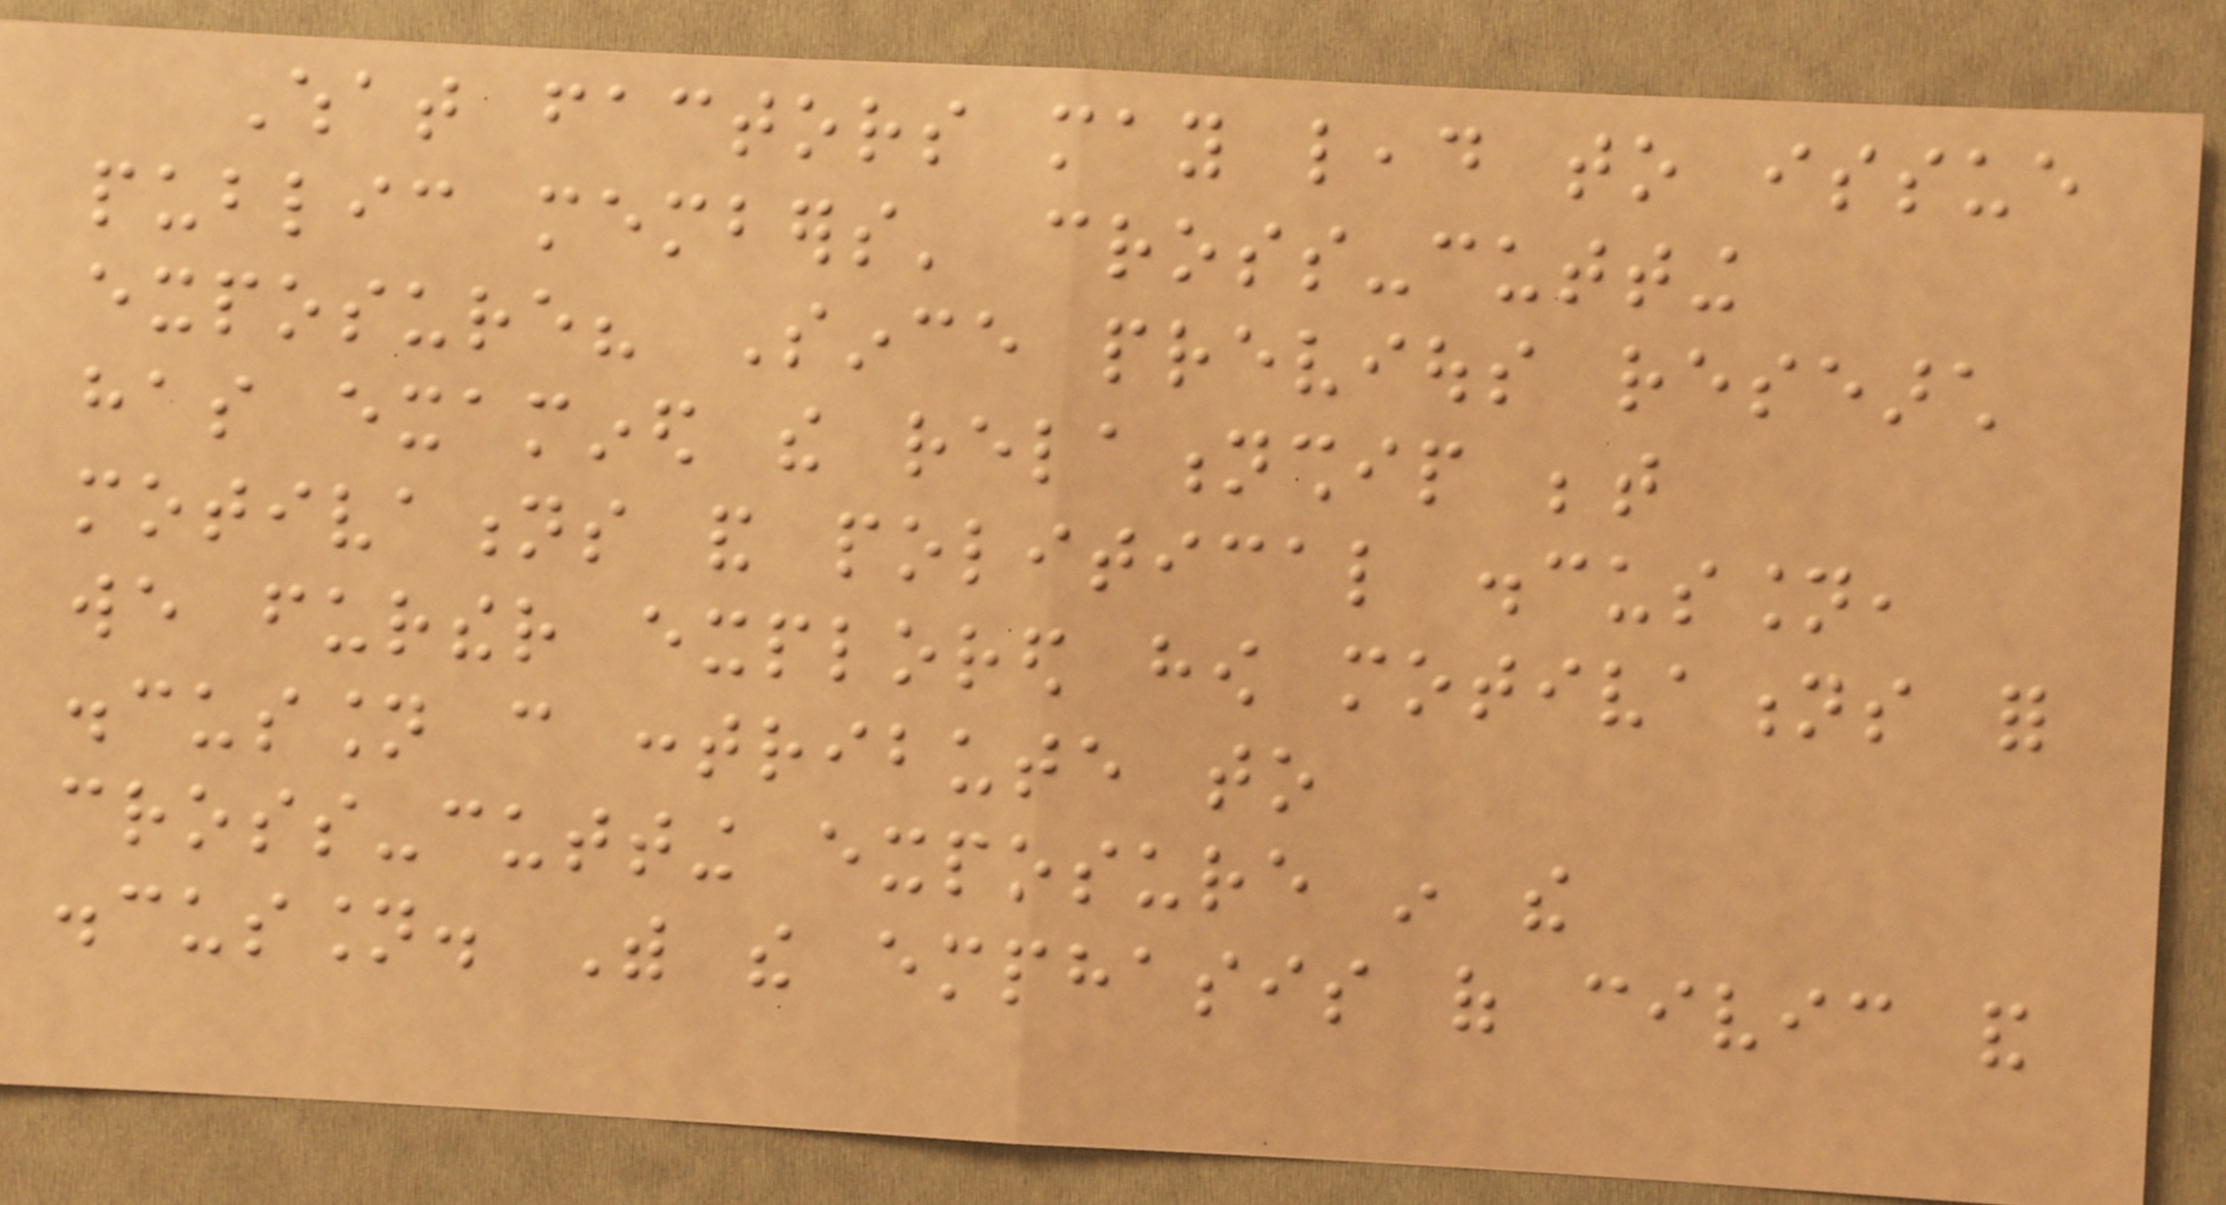What factors may lead to issue
public members' cross-cutting
exposure? Since previous research
has examined the relationship between
motivations and political discussion,
we further explored how motivations for
discussion can contribute to
cross-cutting exposure in the
discussion. With the emphasis of civic and
